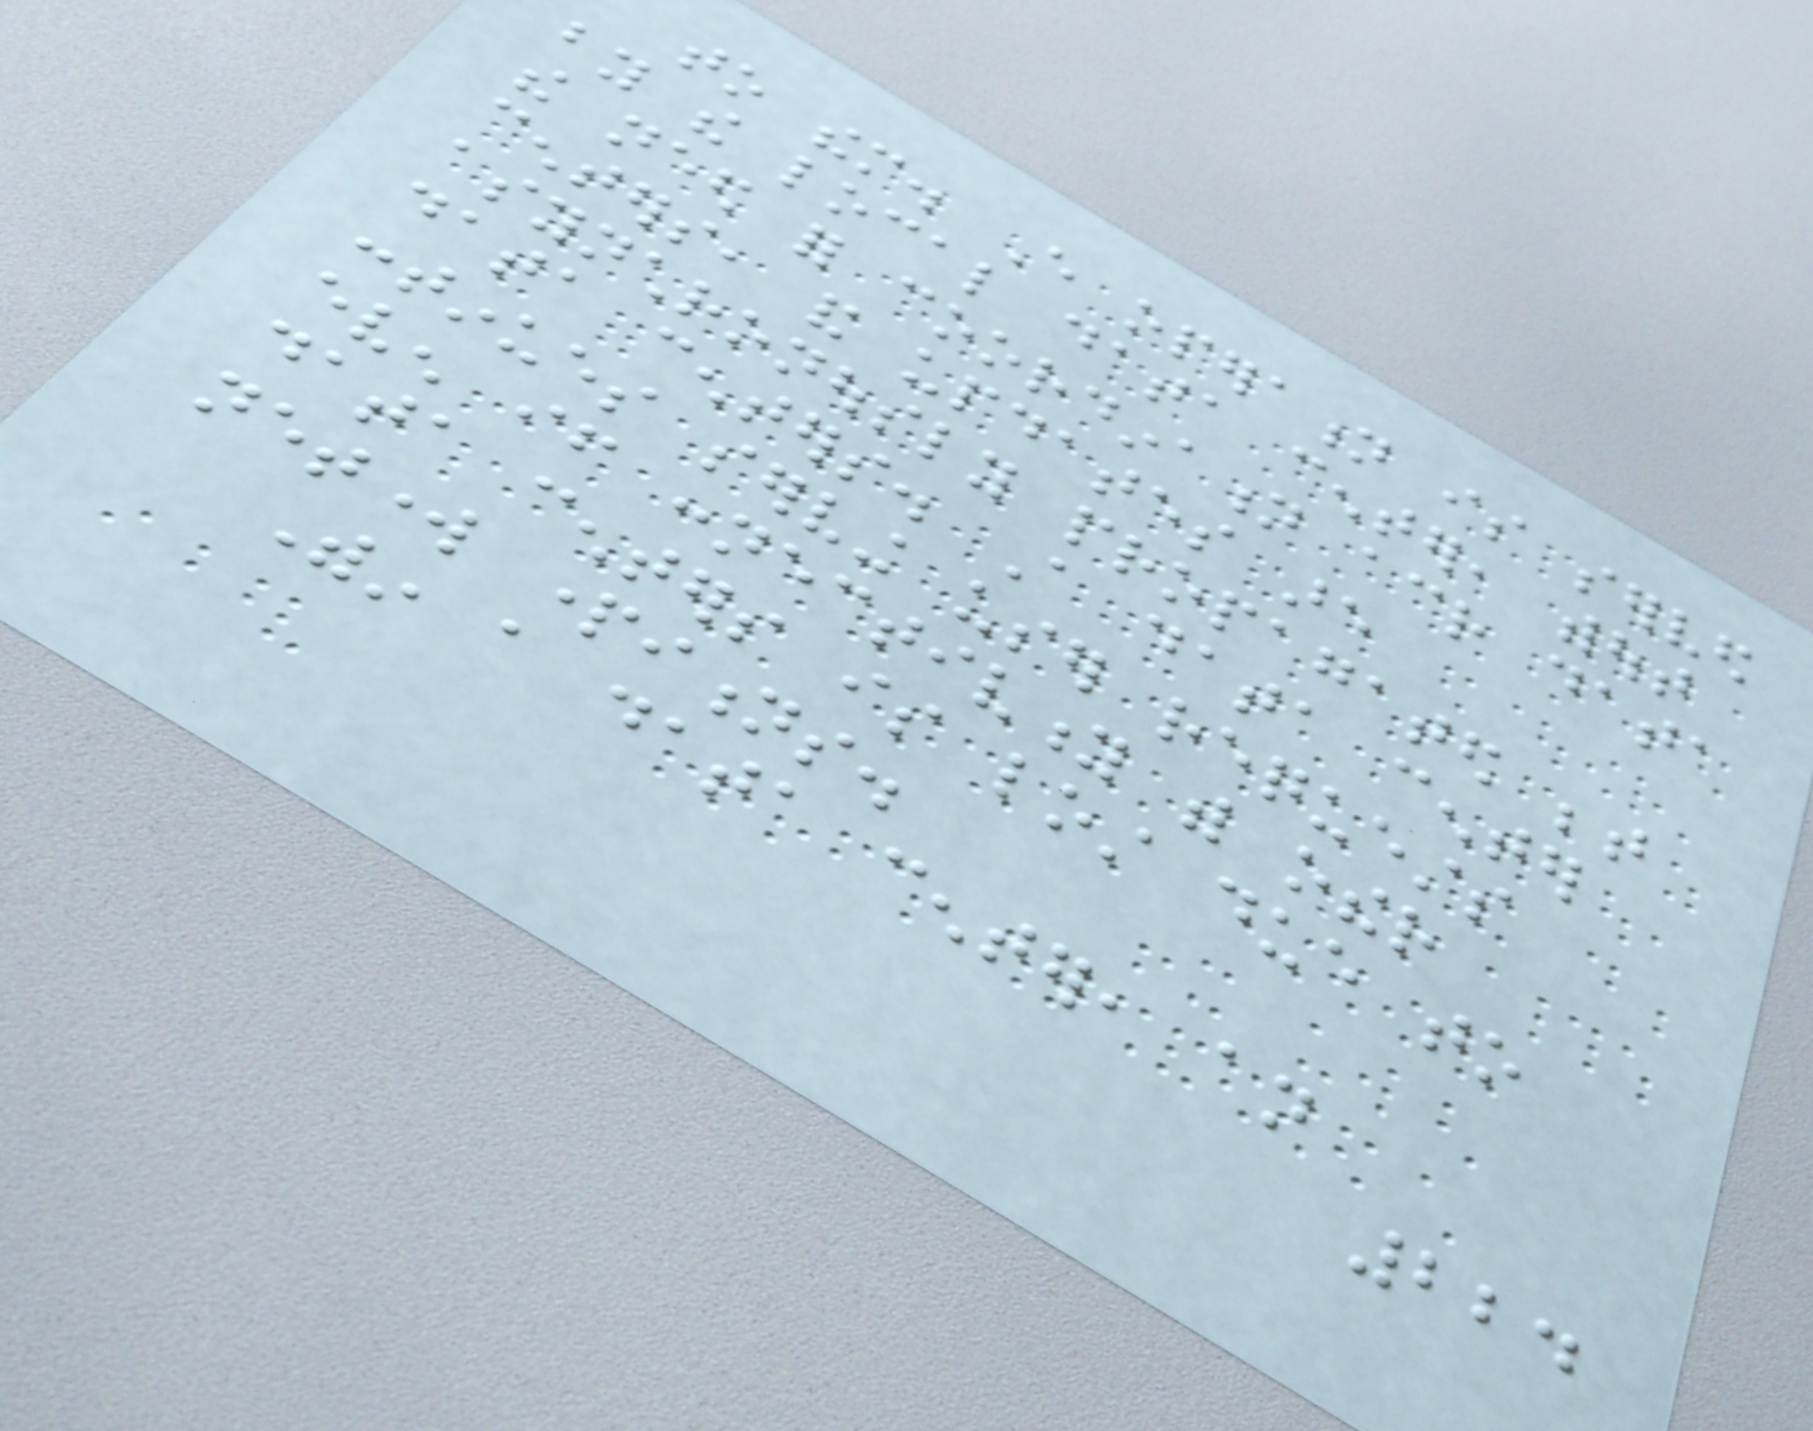to them. Every operation is served
by the local data center, without
the need for coordination across data
centers, and updates are
asynchronously propagated between
data centers. A data center
continues serving user requests
even if connectivity with other
data centers is lost due to
network partitions.
Within a data center, an
224
